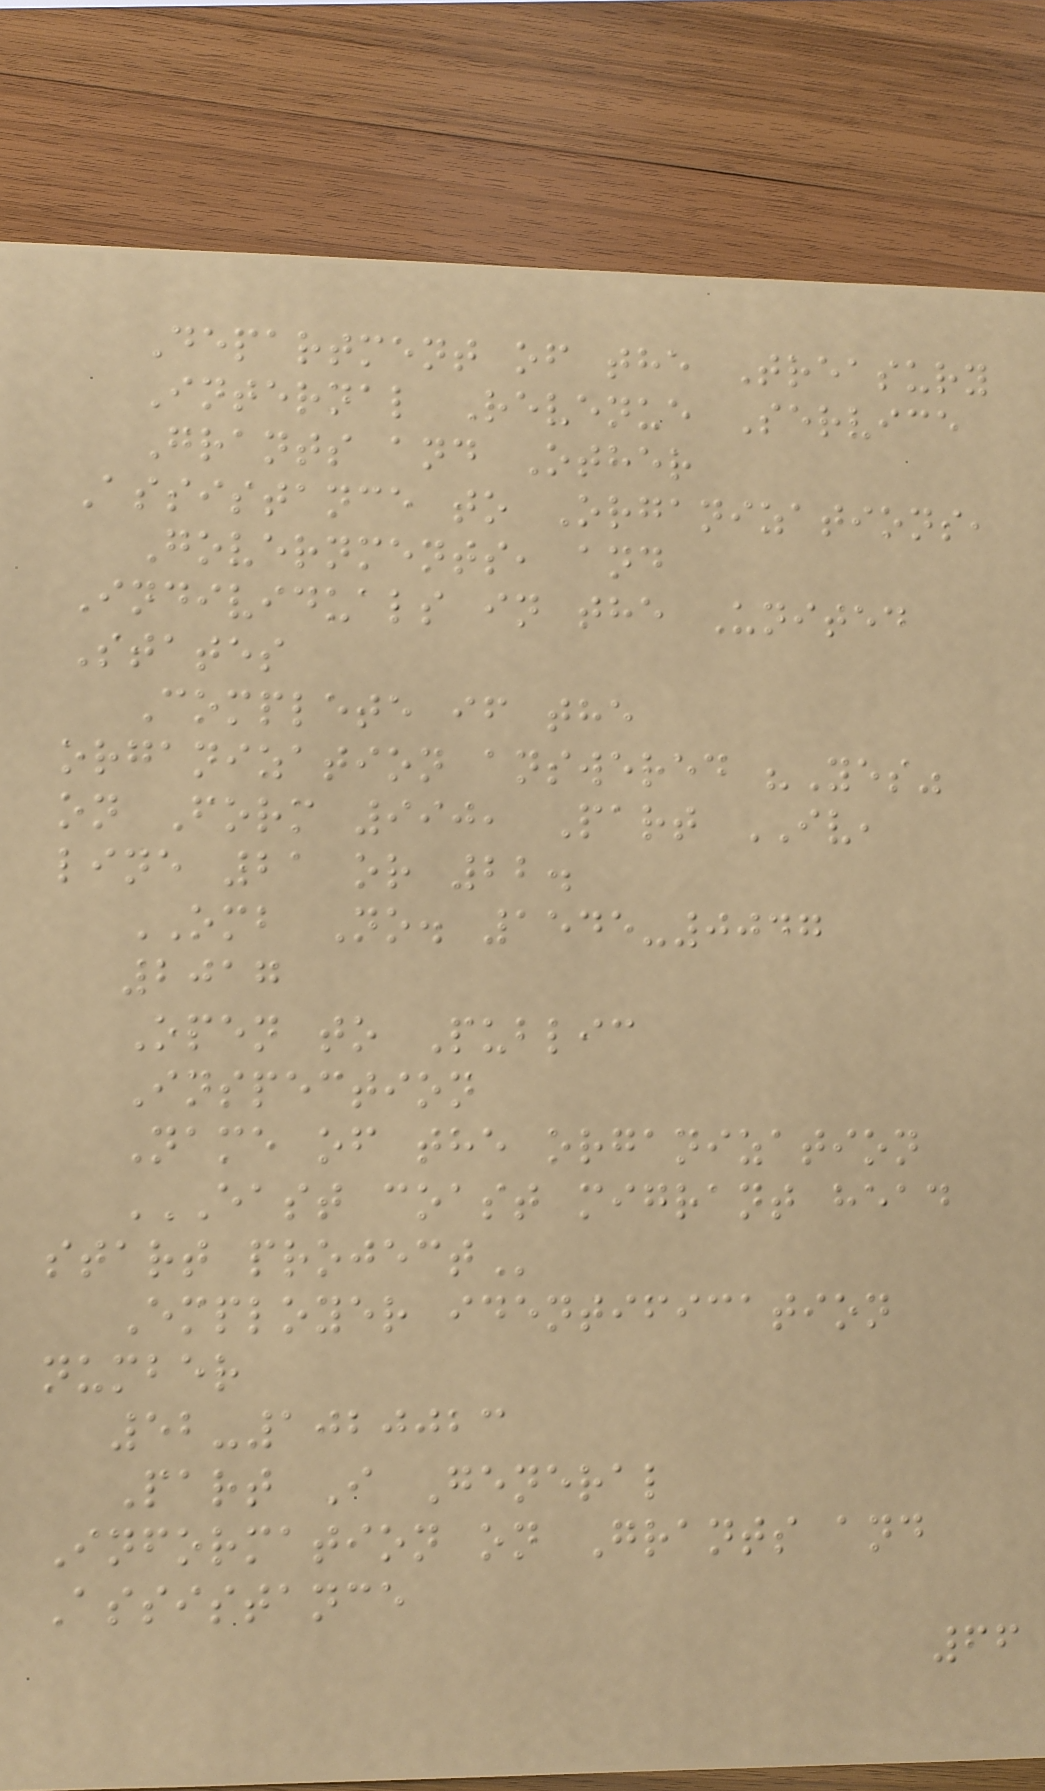Department of the Treasury
Internal Revenue Service
Grants and Other
Assistance to Organizations,
Governments, and
Individuals in the United
States
Complete if the
organization answered "Yes"
on Form 990, Part IV,
line 21 or 22.
OMB No. 1545-0047
2017
Open to Public
Inspection
Name of the organization
EAST COAST MIGRANT HEAD
START PROJECT
Employer identification
number
52-1020023
Part I General
Information on Grants and
Assistance
66
